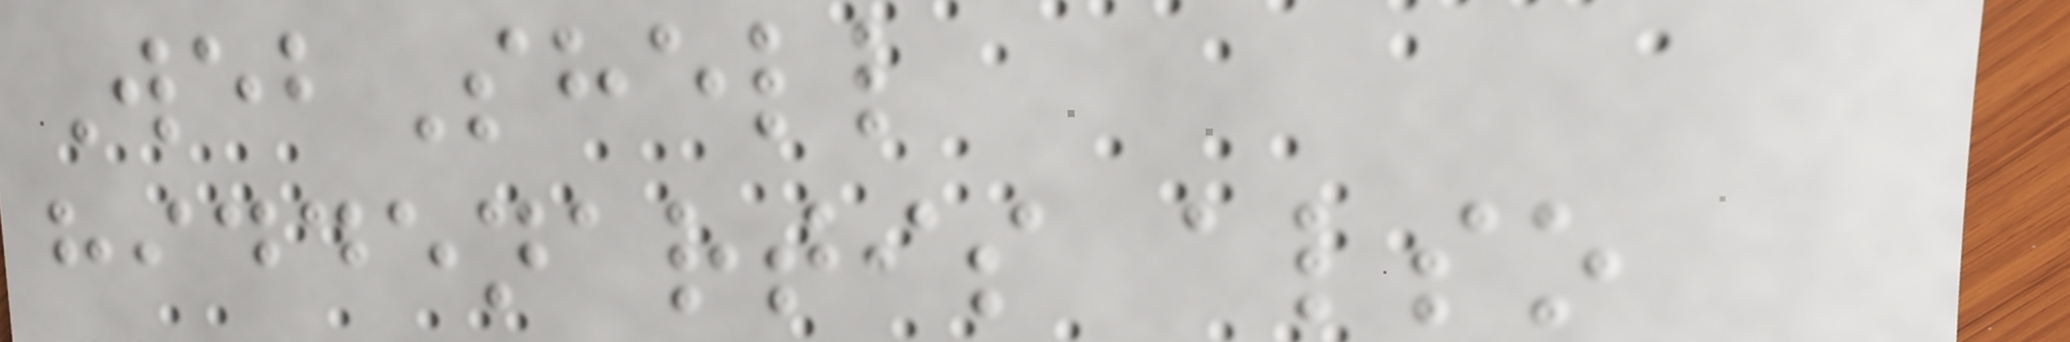WebShell
hiddenartis also
